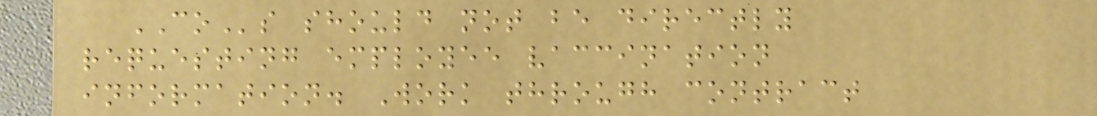COs should not be directly
requesting employee vaccination
information. Work through contract
